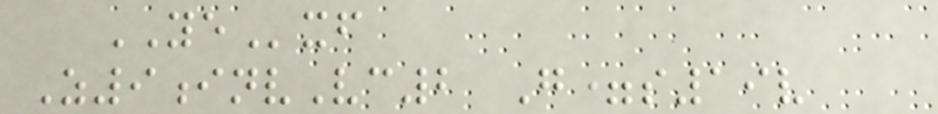YExf
Z9invVc2 G=s19v
